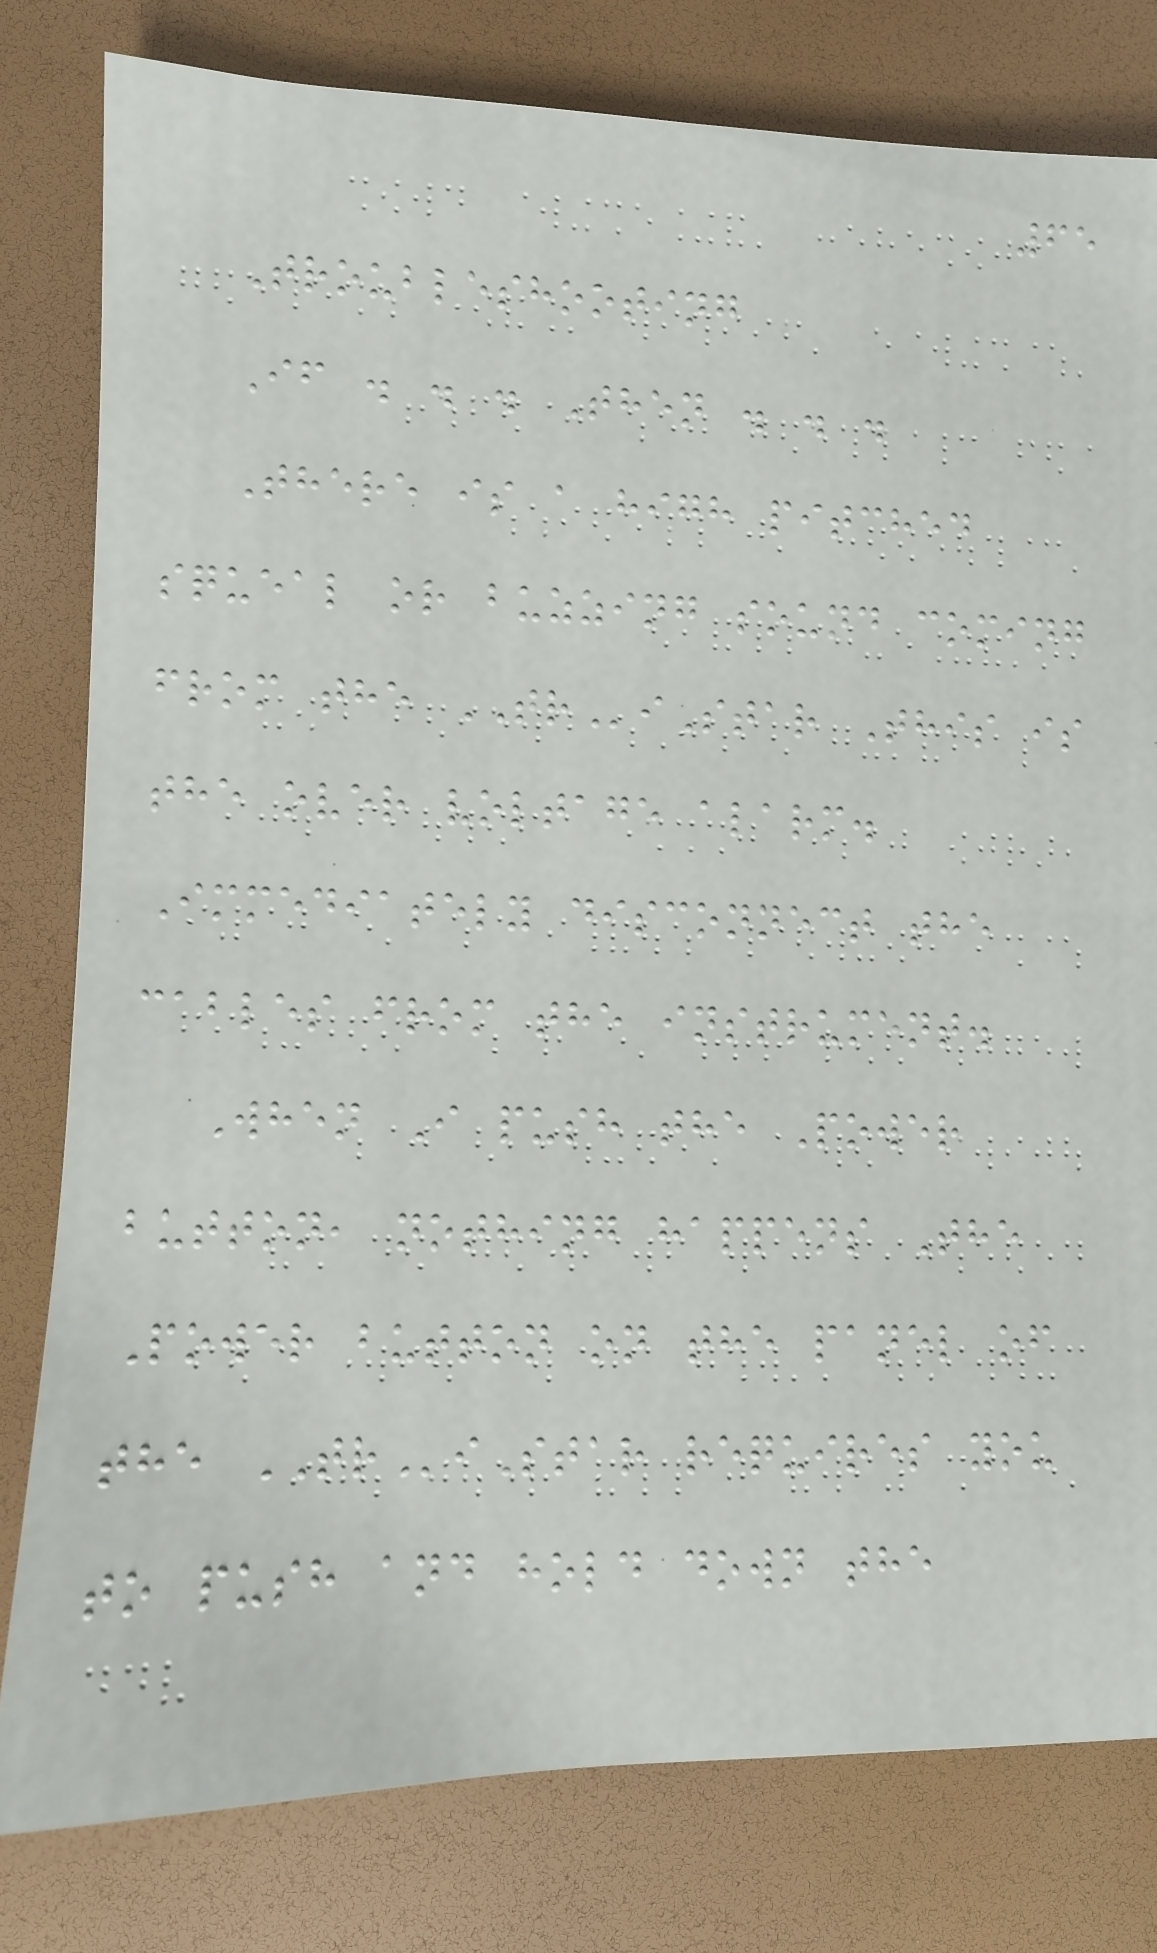65
Troubleshooting
If . . . Then . . .
There is a high pitched
squeal or buzzing sound coming
from the TRiStar This is
the over voltage alarm.
Immediately disconnect the
cables from the instrument.
When I push the Power
button, nothing happens The
Power button on the panel of
the TRiStar requires you
to push and hold down the
